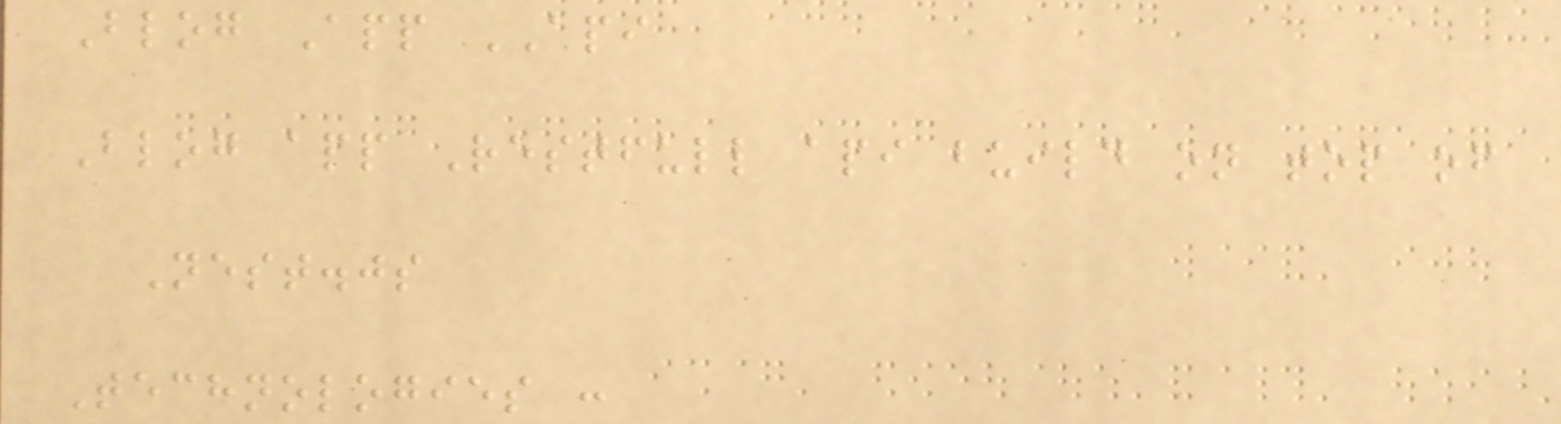Blog App API
Blog app Restfull api build on top of
Nest.js
Technologies :
